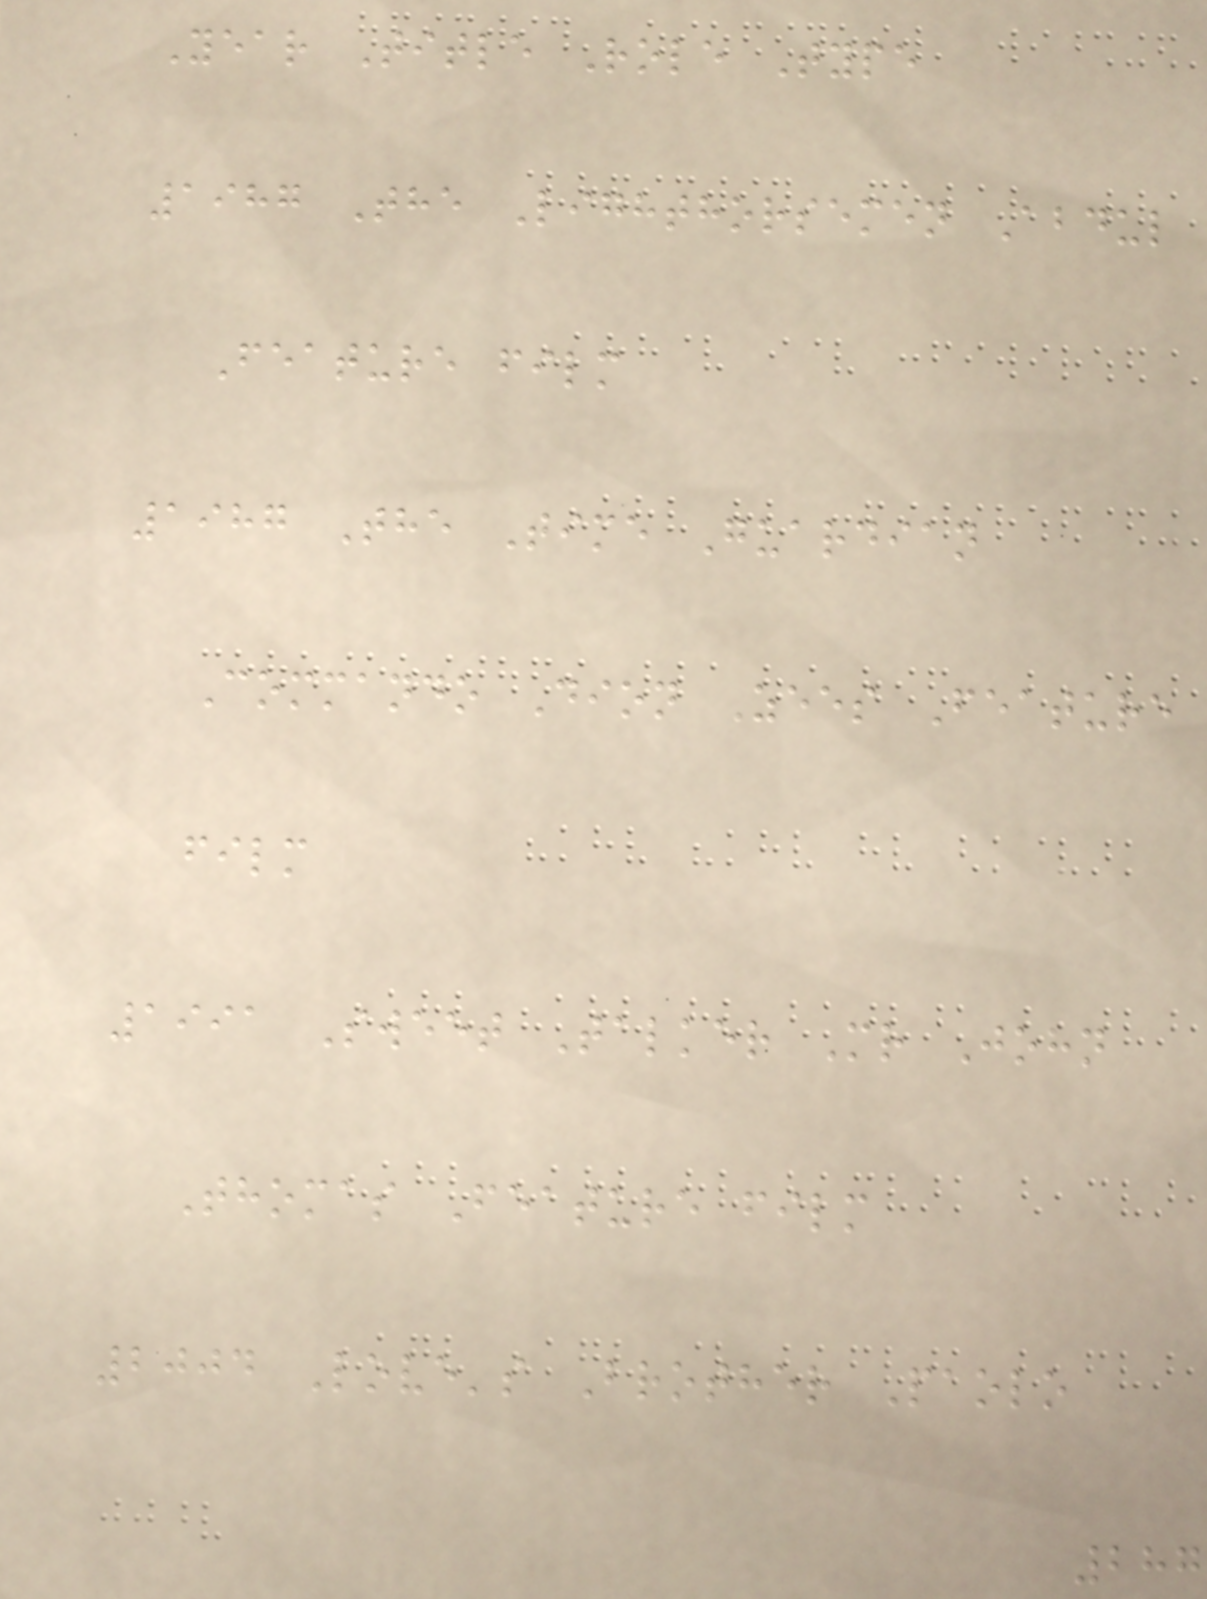Year Title Role Type
1987 The Lighthorsemen Abdul
Feature film
1987 The Time Guardian
Commando Dion Zees Feature
film
1991 Sweet Talker Mr John
Thomas Feature film
2004 Love's Brother Paolo
287
